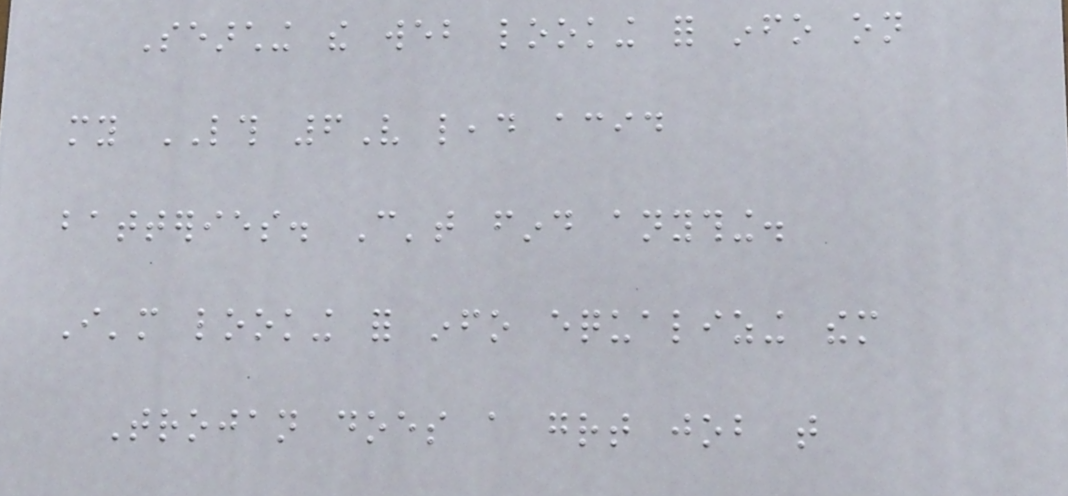Searching the web looking for info on
my LTH 6V lead acid
batteries. Can't find anything.
I'm looking for info equalizing them
Trojan does a great job that
